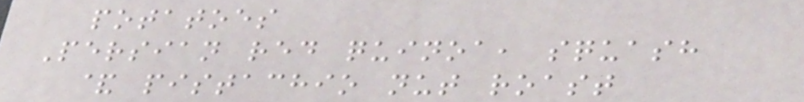potatoes
Persian red quinoa, squash
& pistachio nut roast
